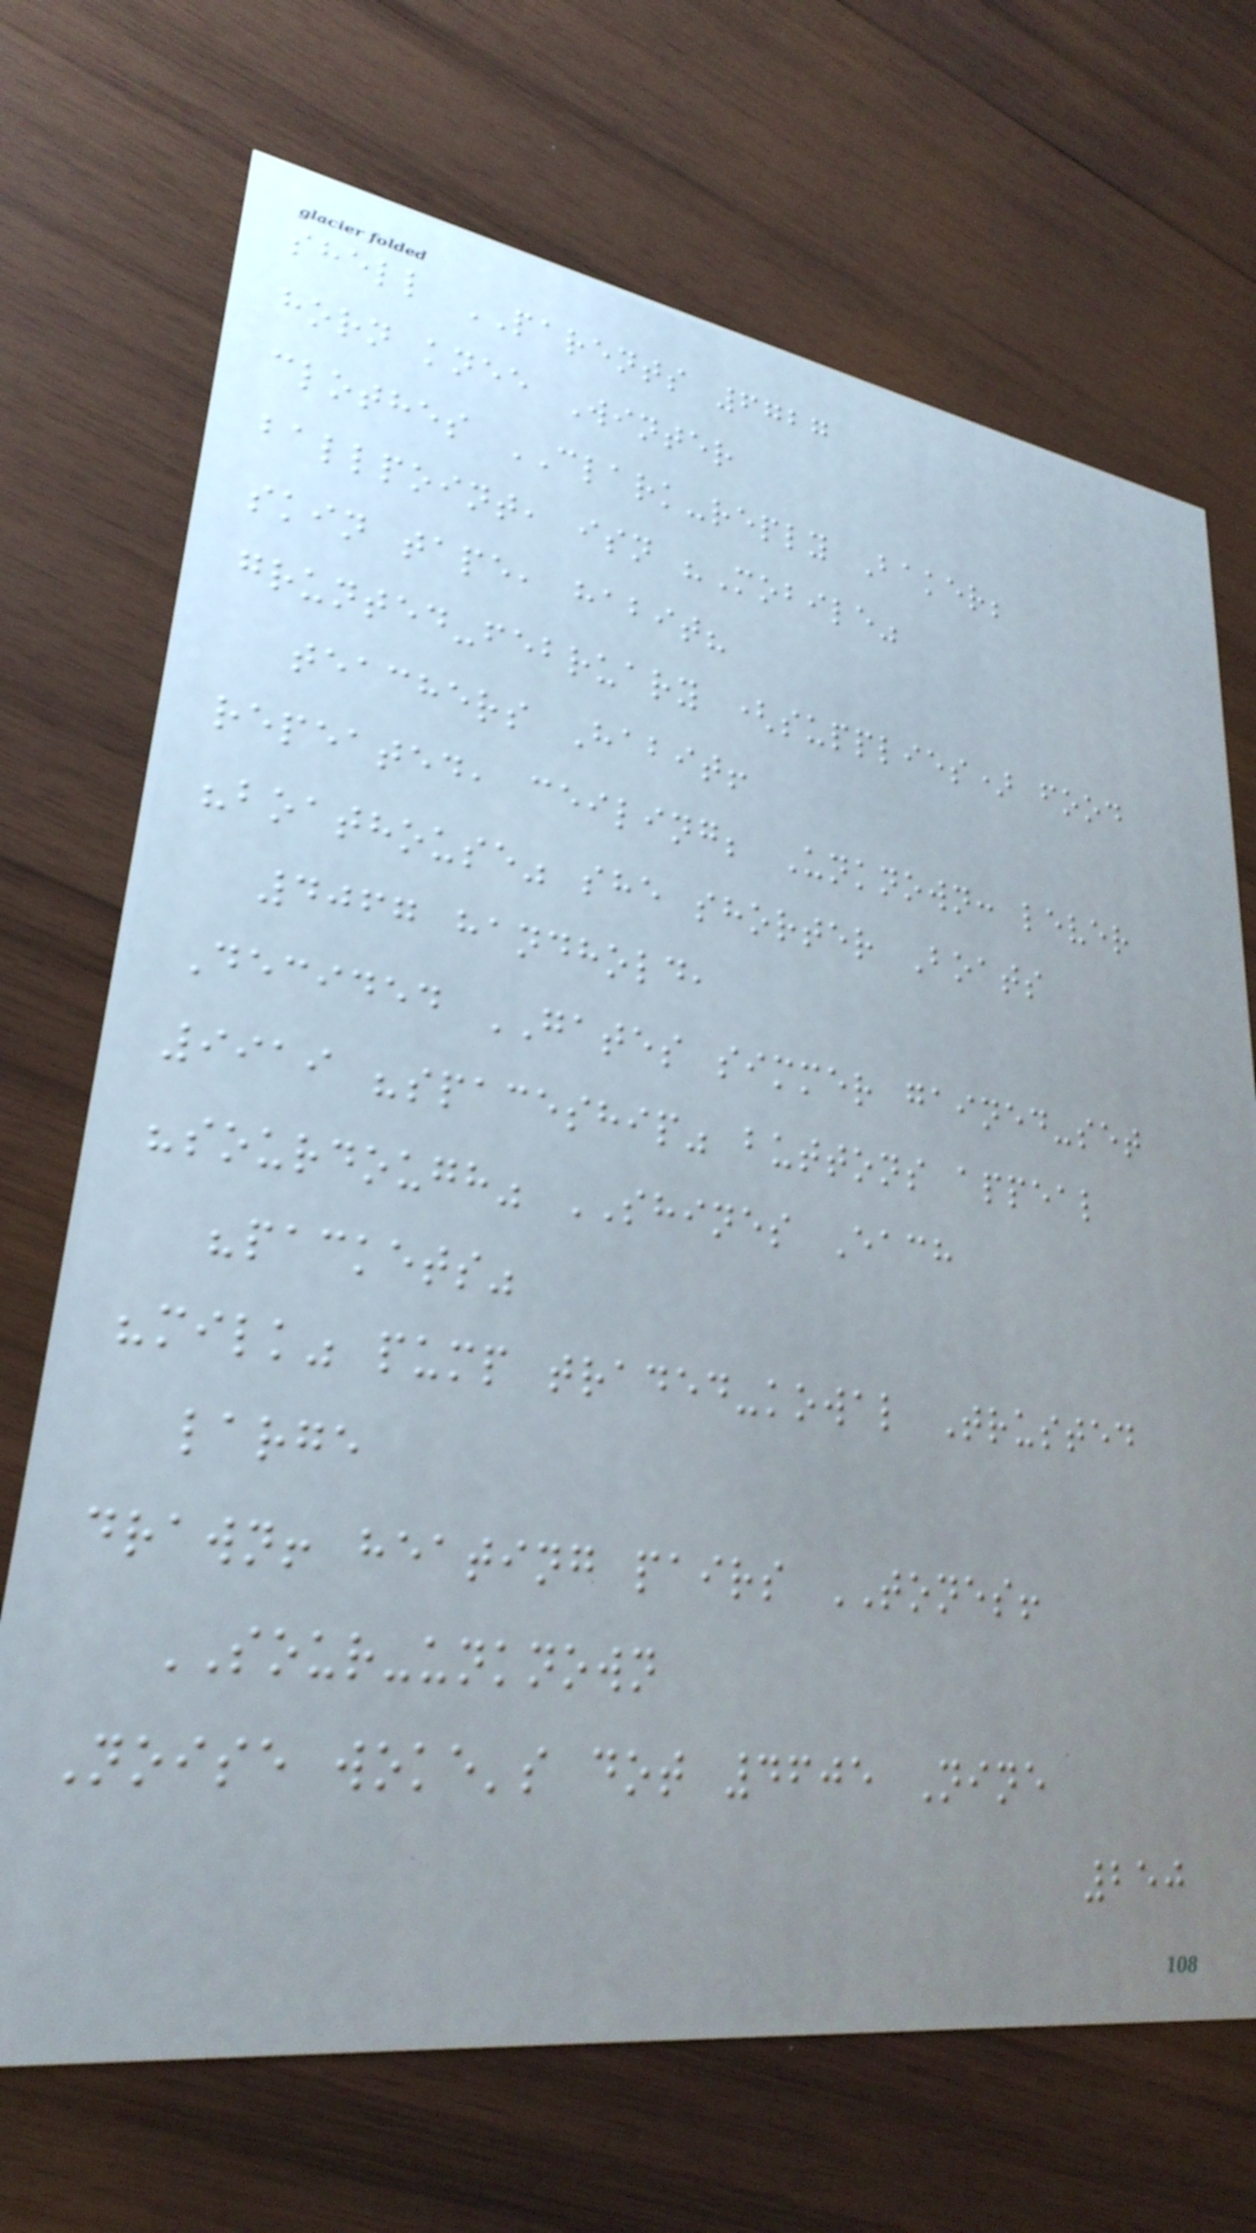shell PARENTS 6727
horn knee Winter
clothes CLARK-reply Baker;
ballpoint, isn "Mobile"
skin tape, habit?
grunted-february (supplies) food
teachers Habit!
repeated, ceiling; Unknown: lever
"boathouse" she shorter Boats
4067 handhold,
Decided GATES simmer gained-set
9919 "spaceship" buttons appeal
"sourdough" SHINES Each
"packets"
"milk" pump traded-kowal Trusted
large
drawn! heating pairs TONES!
SOUR-unknown
Noise woke's dot 4605 Nine
250
